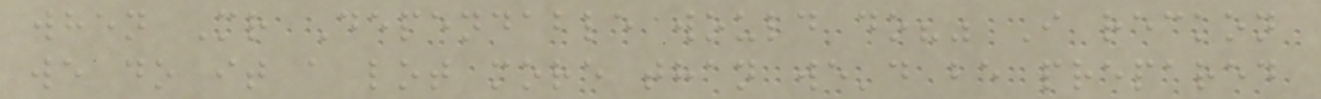when Mr Dependable would do?" I reckon
we do it a lot more than we'd be prepared
